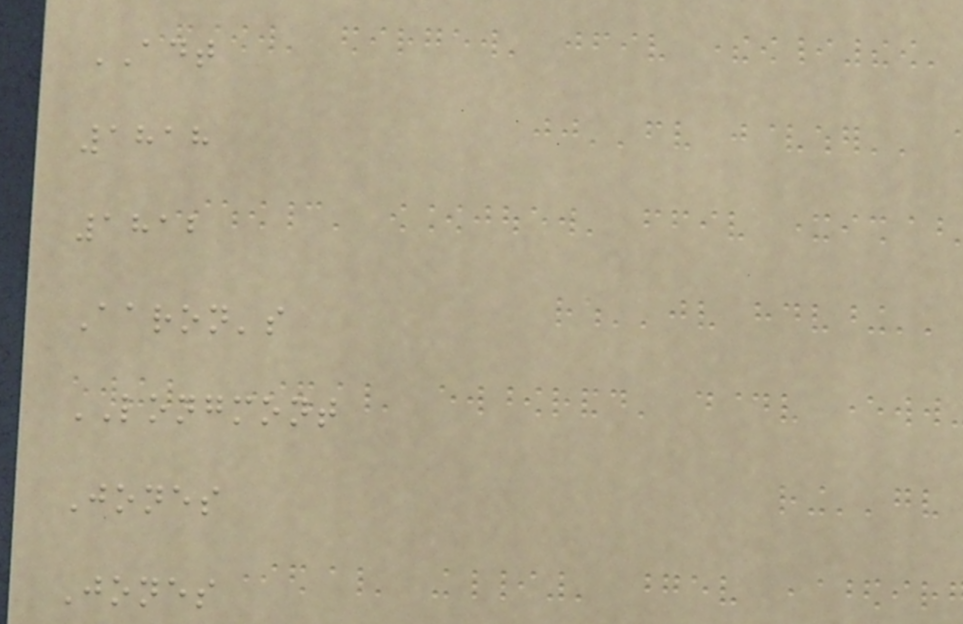ADT
1818
1812
Aaron's
LONGMONT
Jones
Jones
